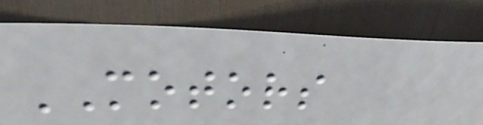MOTORS
